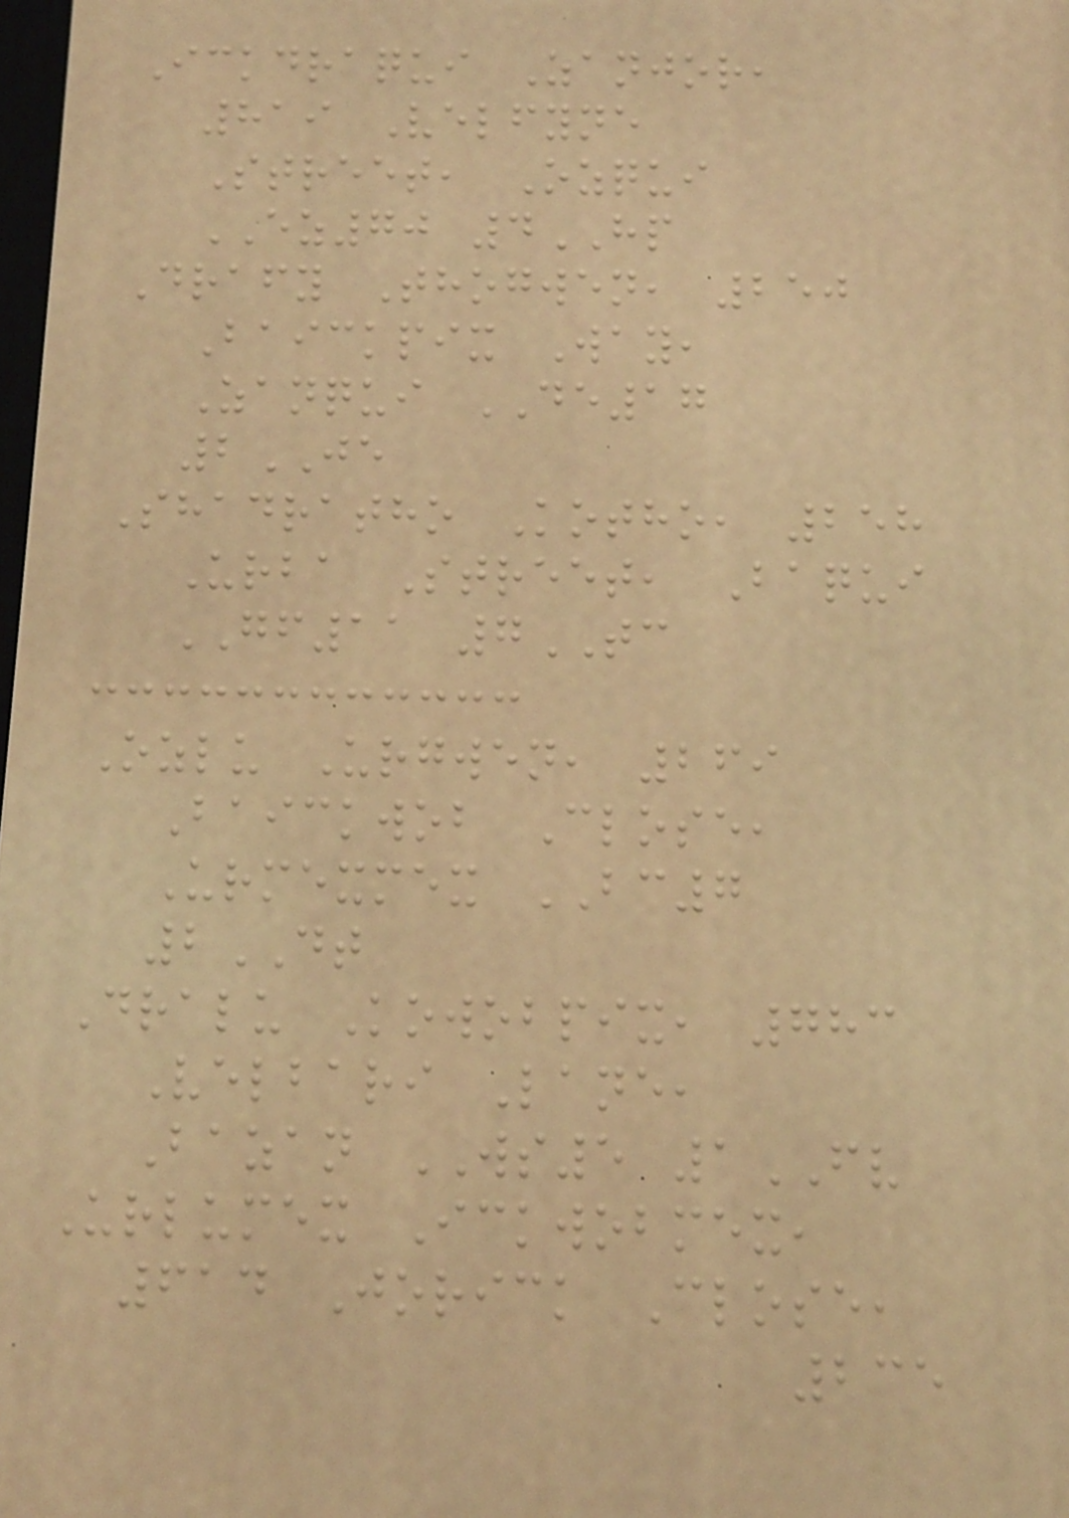Ickdraqui Zanjor,
819 Velfyne
Street, Ozqui
EZ70 4HP
Drafy Thogwen, 250
Baickpix Way,
Zanqui DE17
2JE
Shadratho Kotho, 258
Urba Street, Baqui
GF11 7TC
Ozlu Urgwen, 269
Baickwob Close,
Urmexmex BC7
2DT
Dralu Kowobpix, 783
Velbari Lane,
Bazan WS5 1FV
Urlumex Ickwobmex,
614 Jorick Close,
235
